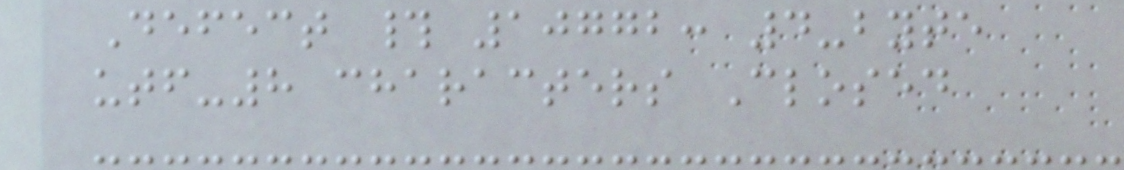Defect # 10772: 4-byte
utf-8 characters Closed
